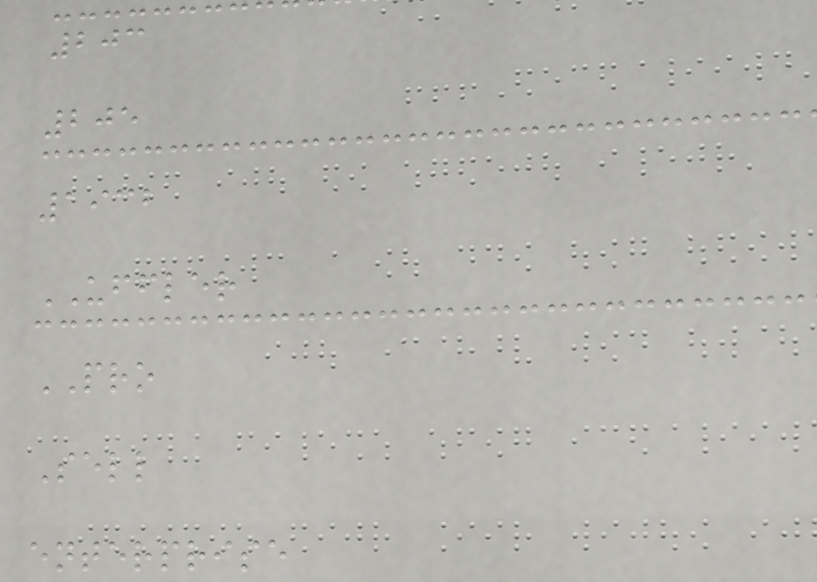203
205
1932
UFFLER
PRO
Sell
enterprise
